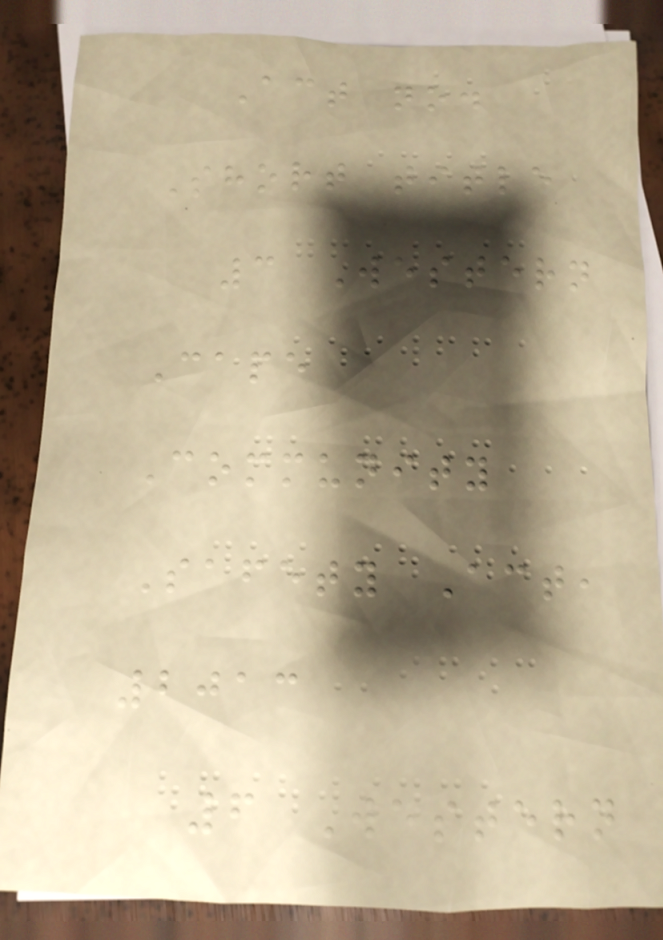Act no.
Short title
3 Western
Cape
Community
Safety Act,
2013
6 Western
